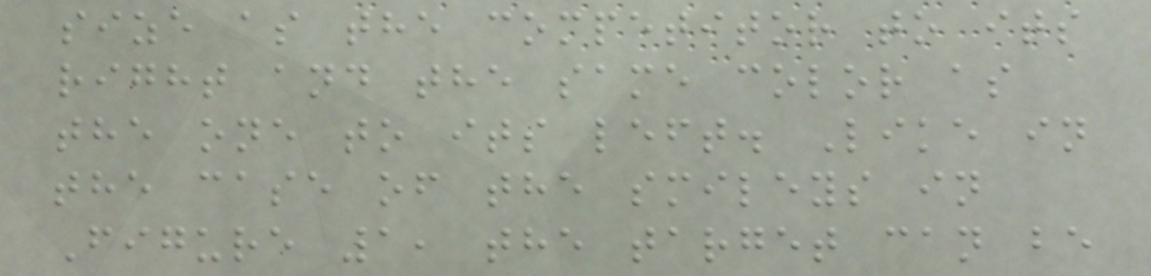size as the competitor to its
right and the same color as
the one to its left. Like in
the case of the smileys in
Figure 1, the target can be
